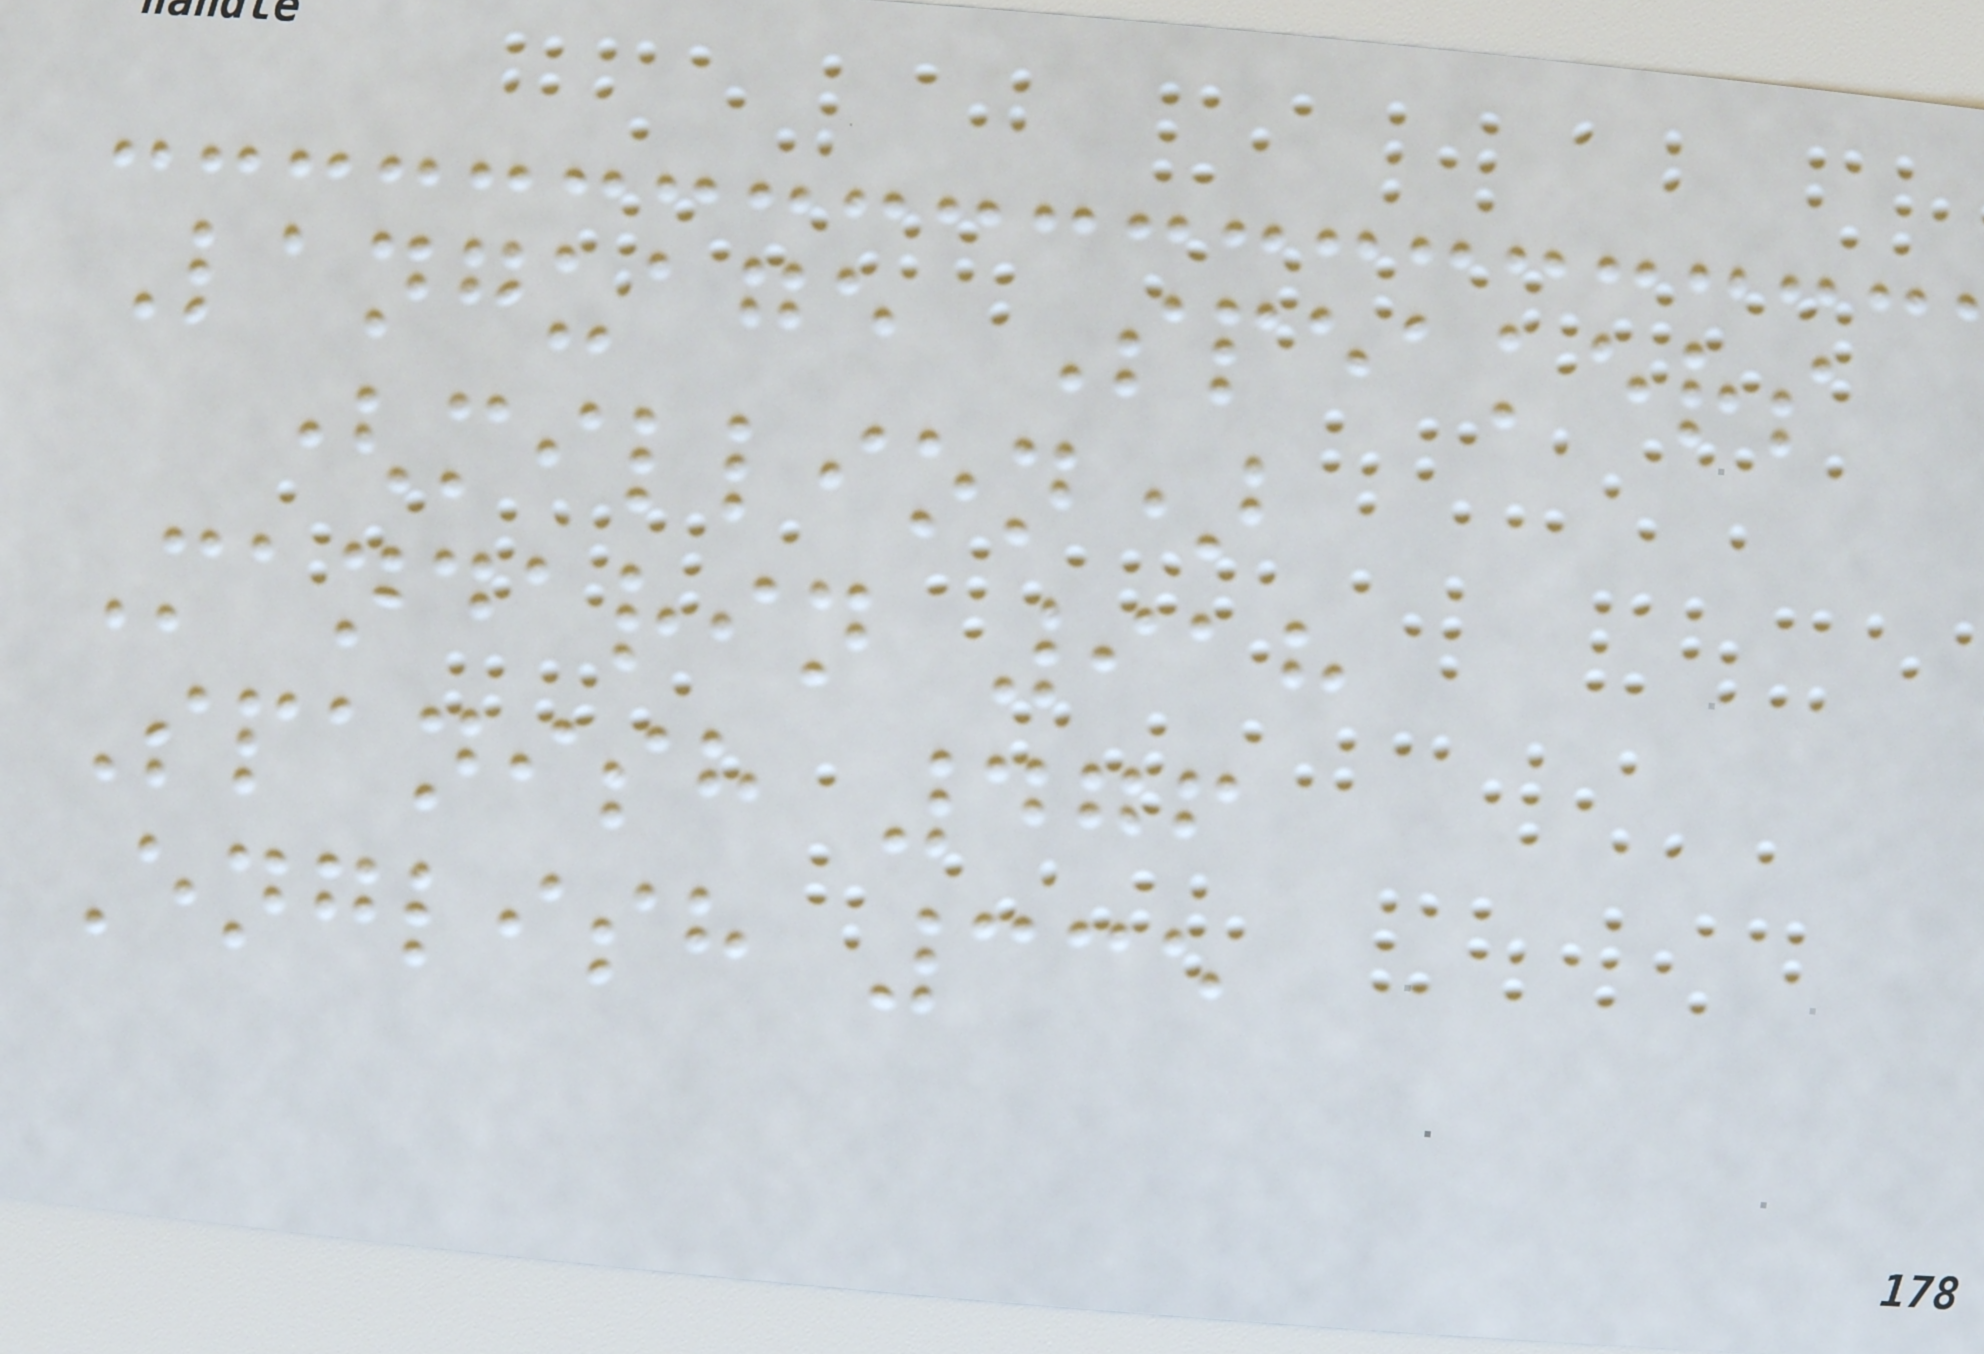Language Speakers
(million)
Mandarin 918
Spanish 476
English 335
